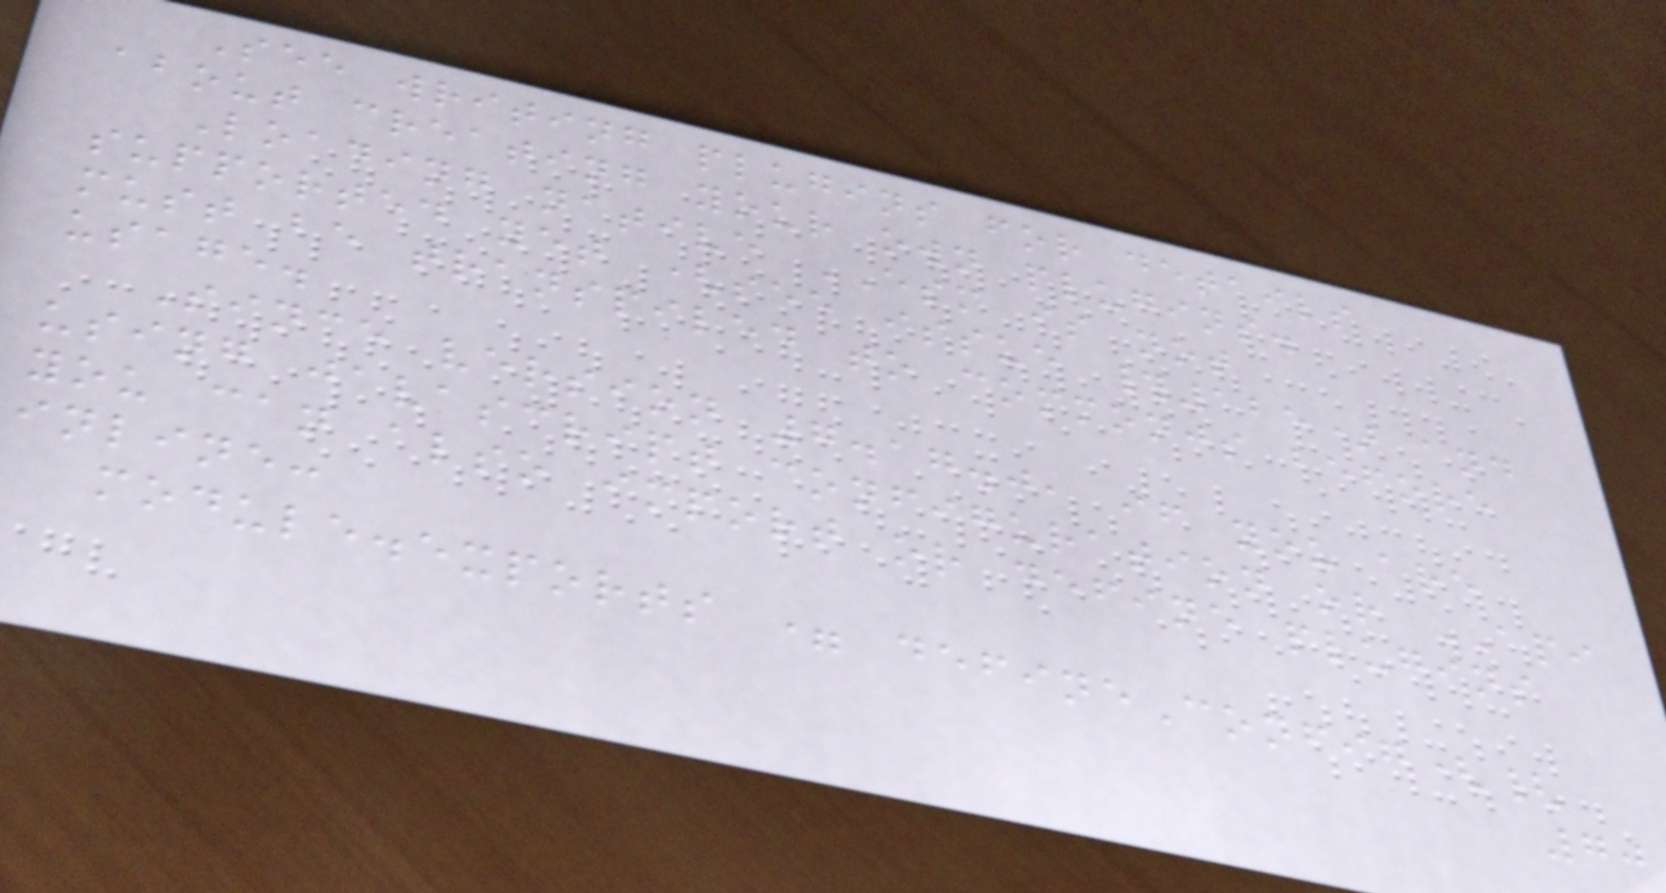See writing plugins for details
about creating your own plugins.
Loading native ESM is not
supported yet (see issue #125) and
must be transpiled to commonjs before
usage.
Since version 7.17.0, if you are
using javascript configuration or API
you can also import or define plugins
inline:
module.exports = defineConfig({
70
